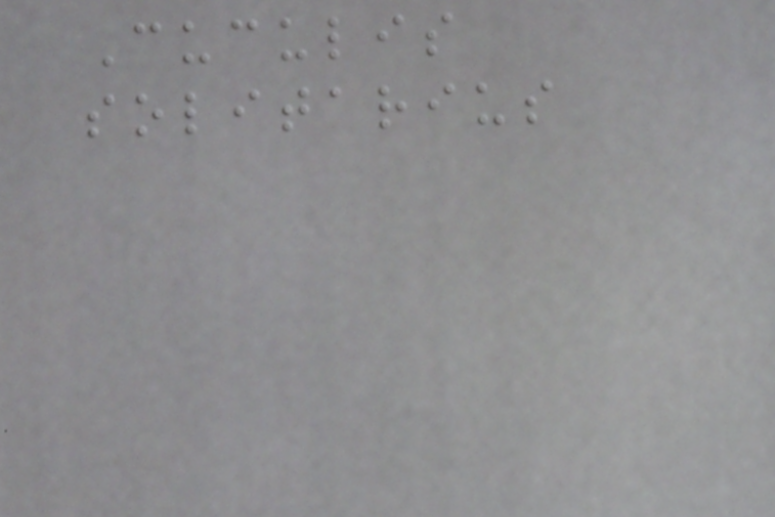Cuculis
solitarius
